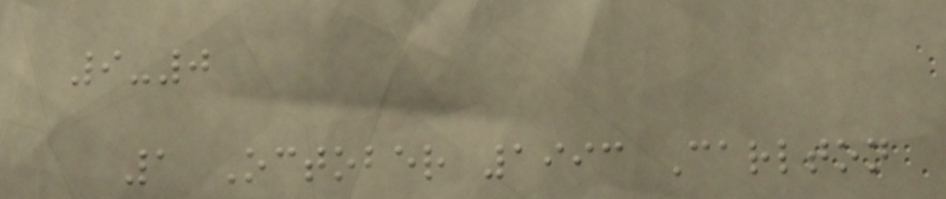9-0
1 October 1993 Carlton
